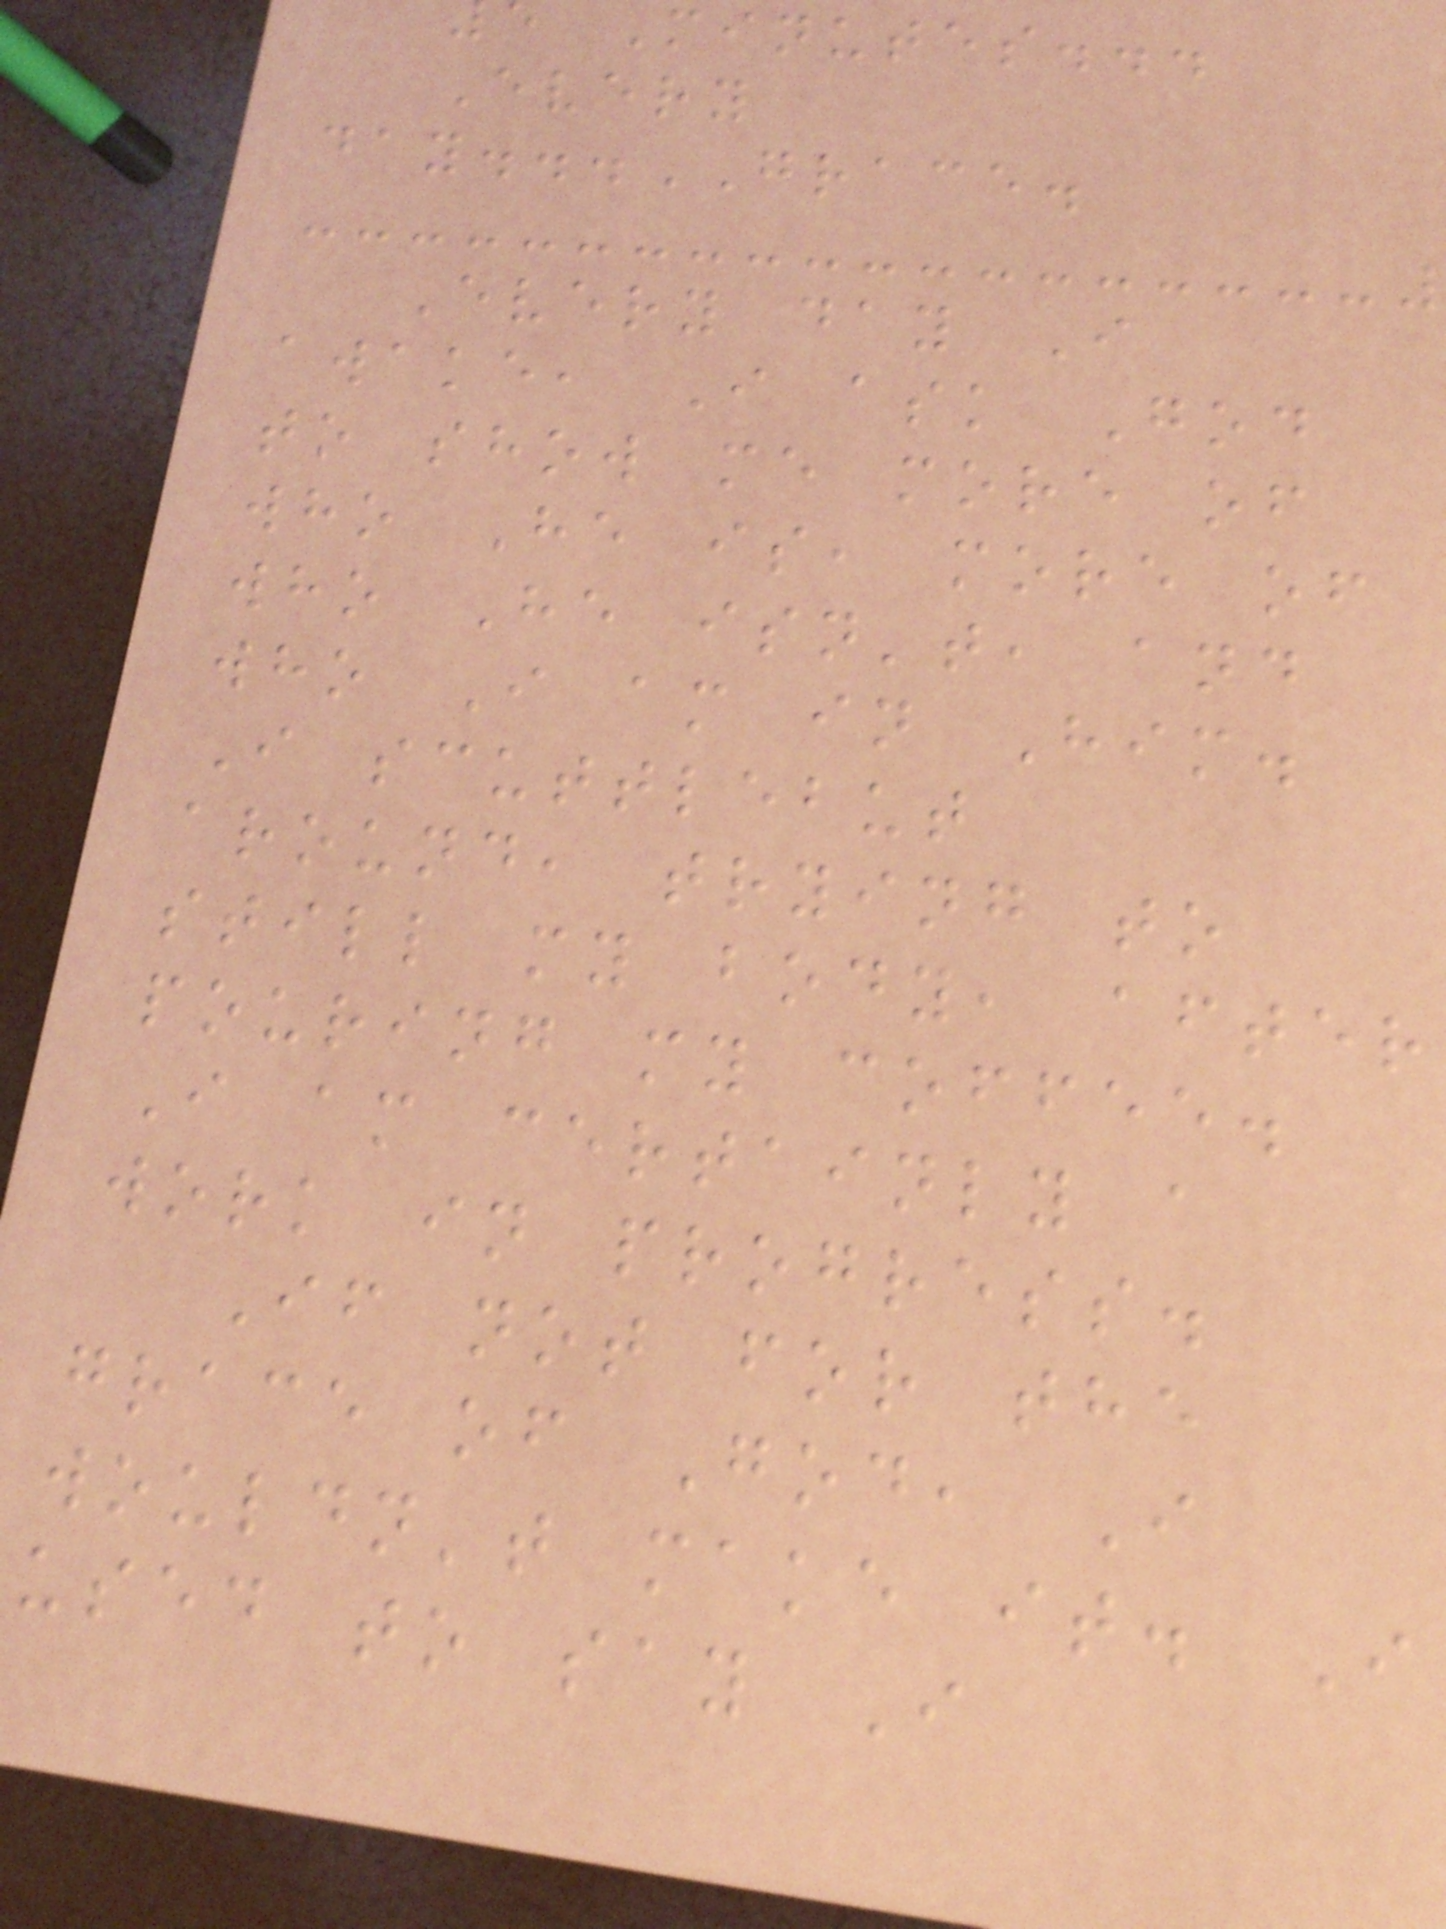Minutes...
Every
day...GRACE.
Every day I
awake, I ask God
to show me more of
who He is, more of
who He isn't, and
who I am in Him.
I scuttlebut
around, trying to
still my body, after
pouring my coffee.
I am certainly a
work in progress.
If not for the
grace of God, I
wouldn't make it. I
used to say I
